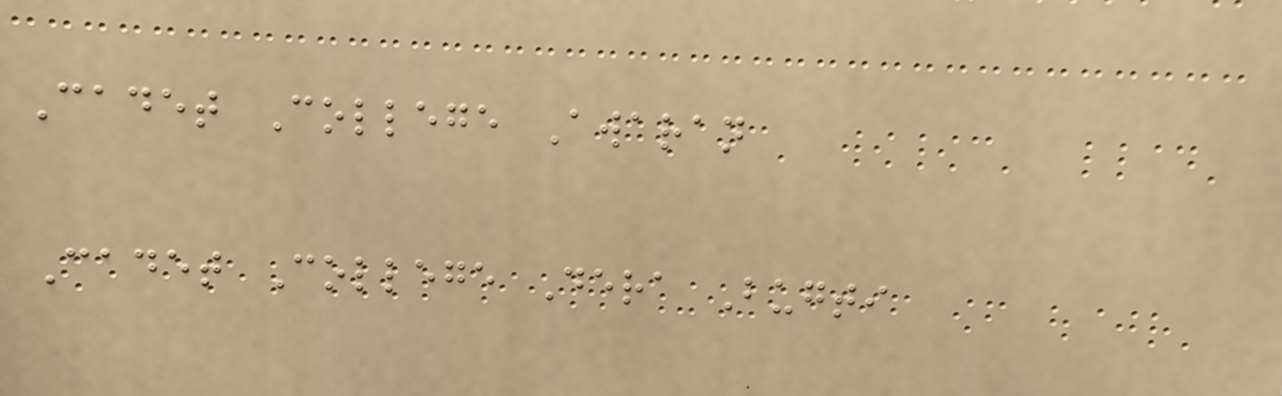Cadet College Awaran
Cadet College Dera Bugti
